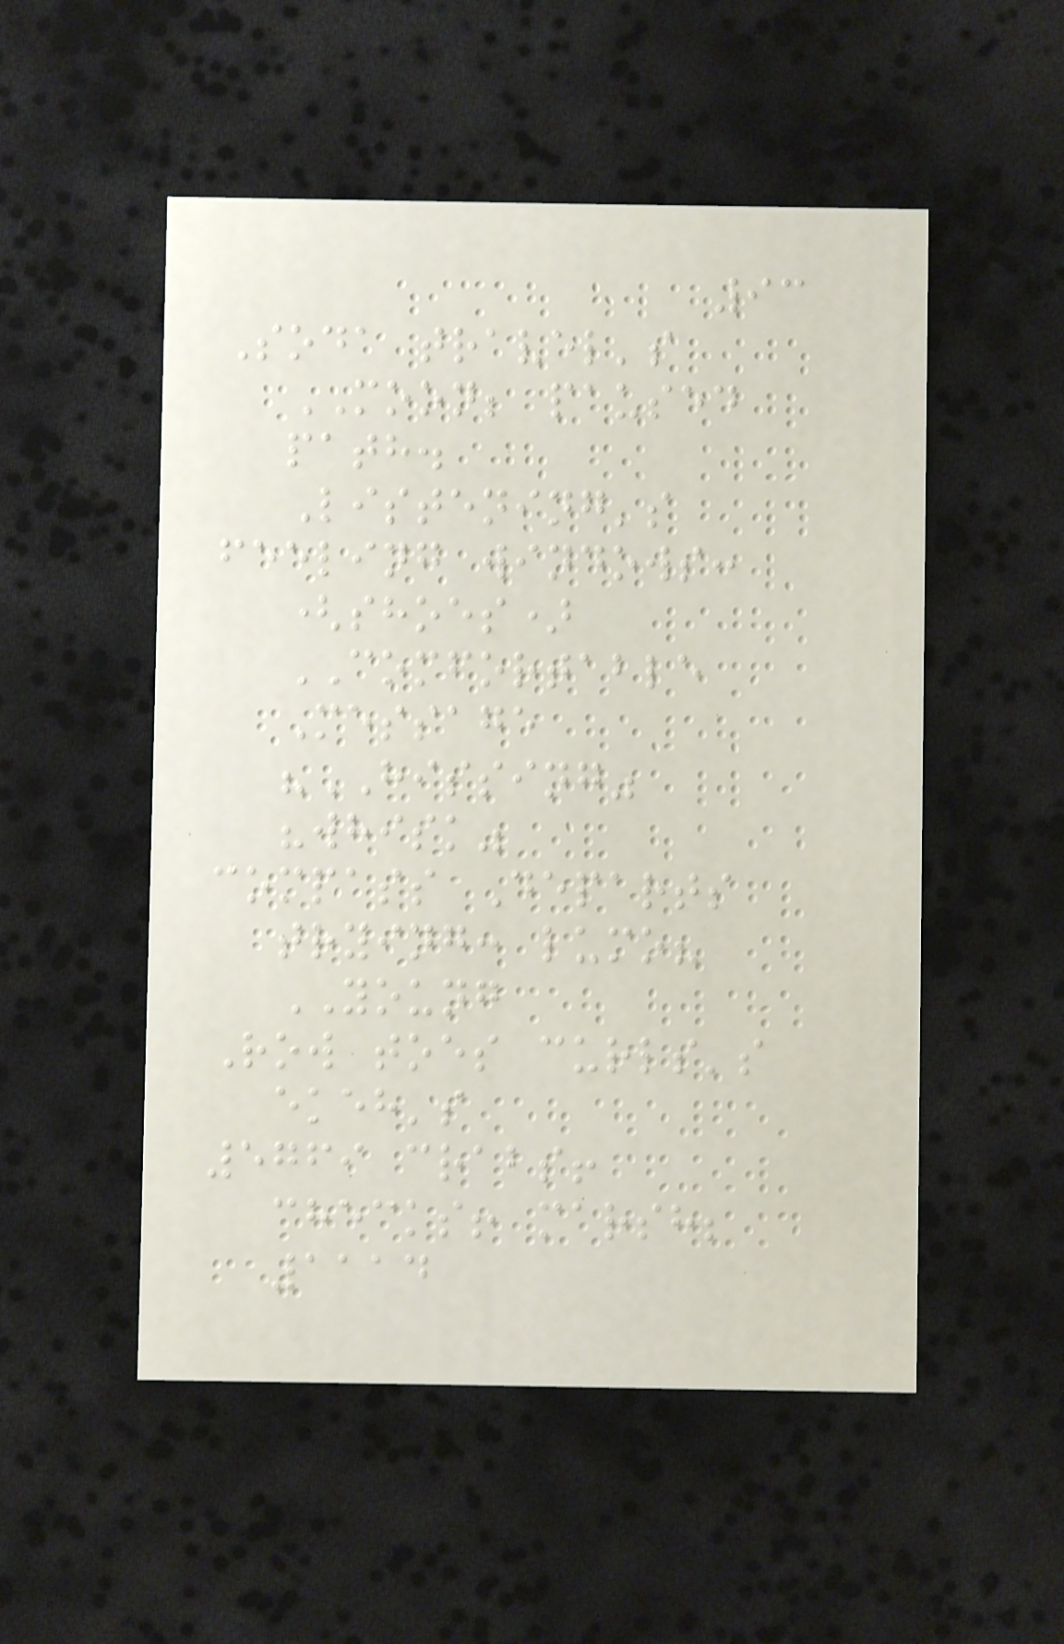93
Soda travel's
MOON; paused
path.
Listening's
feeling windows:
(shoes)
COMFORTABLE
Message
"HISSING"
"whisk"
compass Departs
trying: lumo?
YOUNG
Row toes curls's
ekeh's
5769 crabs!
checks! marsh;
1114
